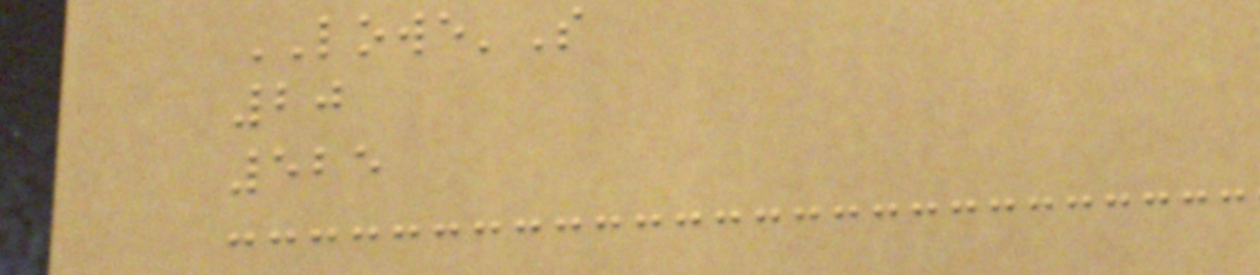LOWE'S
20
525
